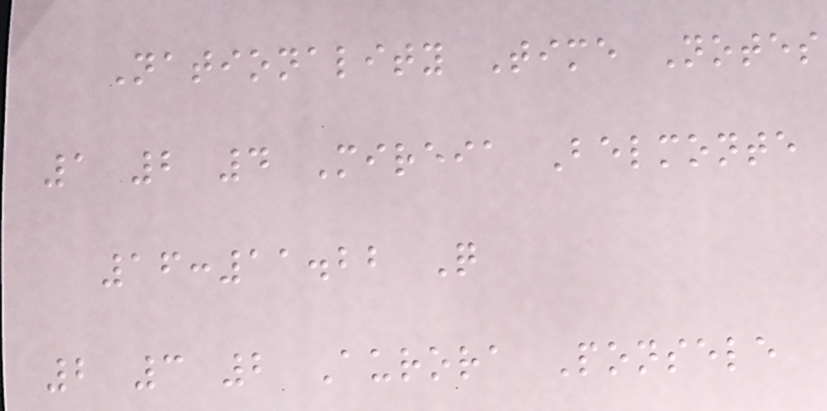Nationality Time Notes
1 2 4 Mireia Belmonte
16:11.22 Q
2 3 2 Aurora Ponsele
